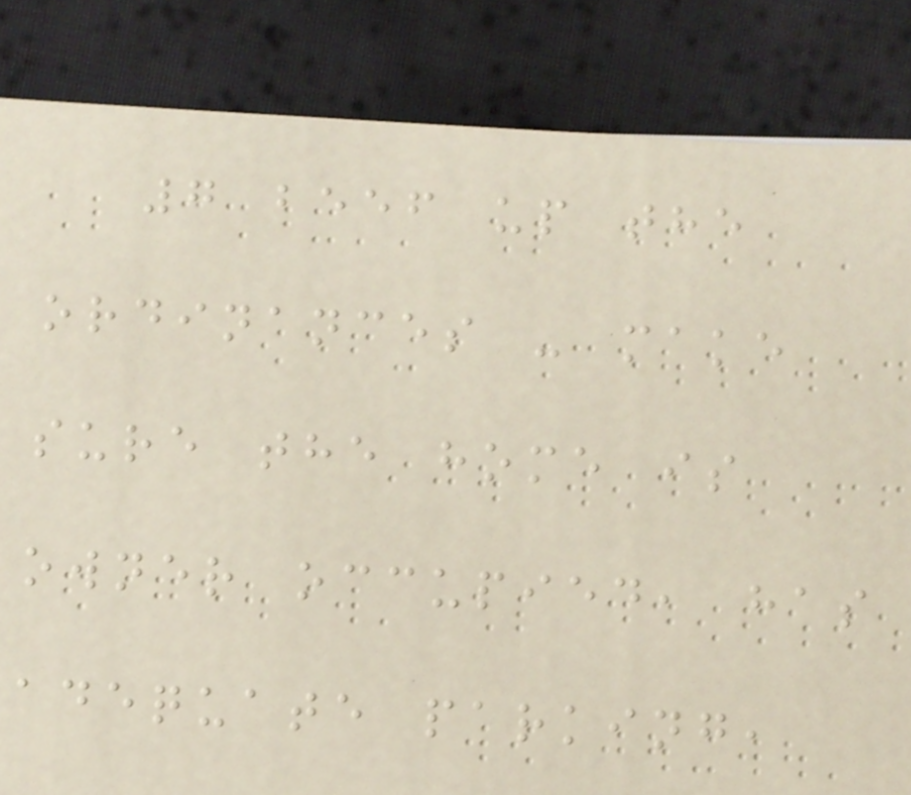7 beef up the
ordinances - make
sure the home is
owner occupied, has
adequate parking,
